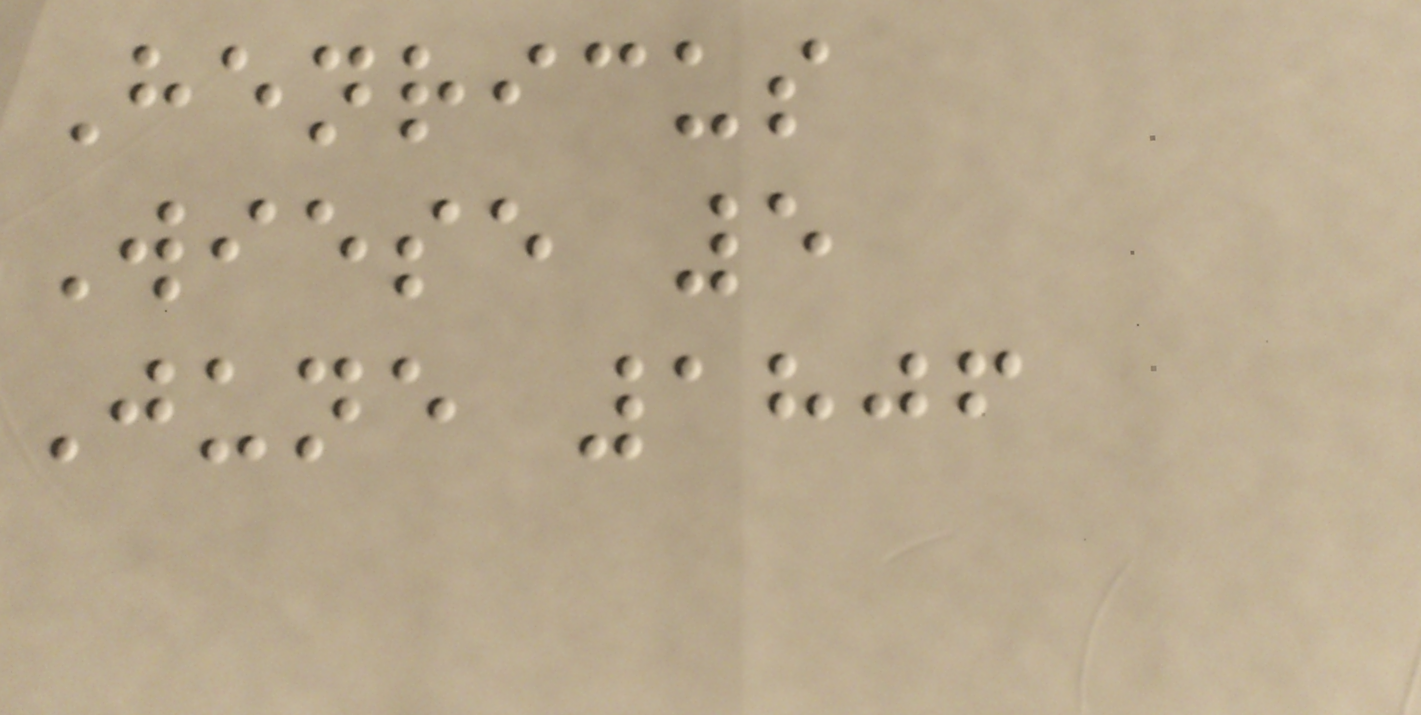Henricus
Wiese 5
June 1806
